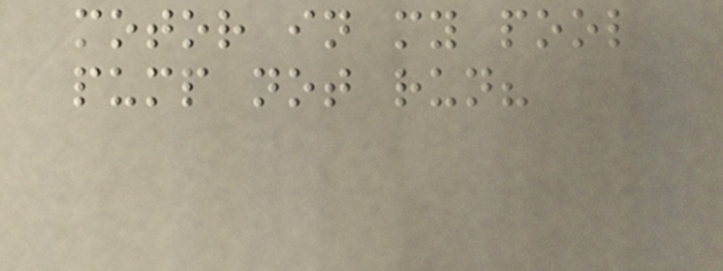motor in my pool
pump not run?
